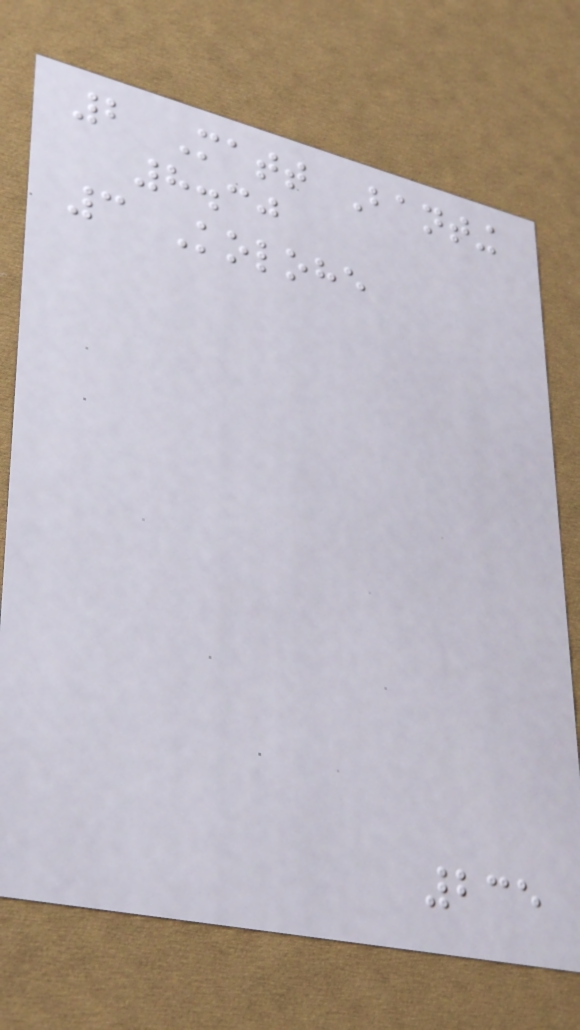2 Matt Banting
8.30
3 Kolohe
235
